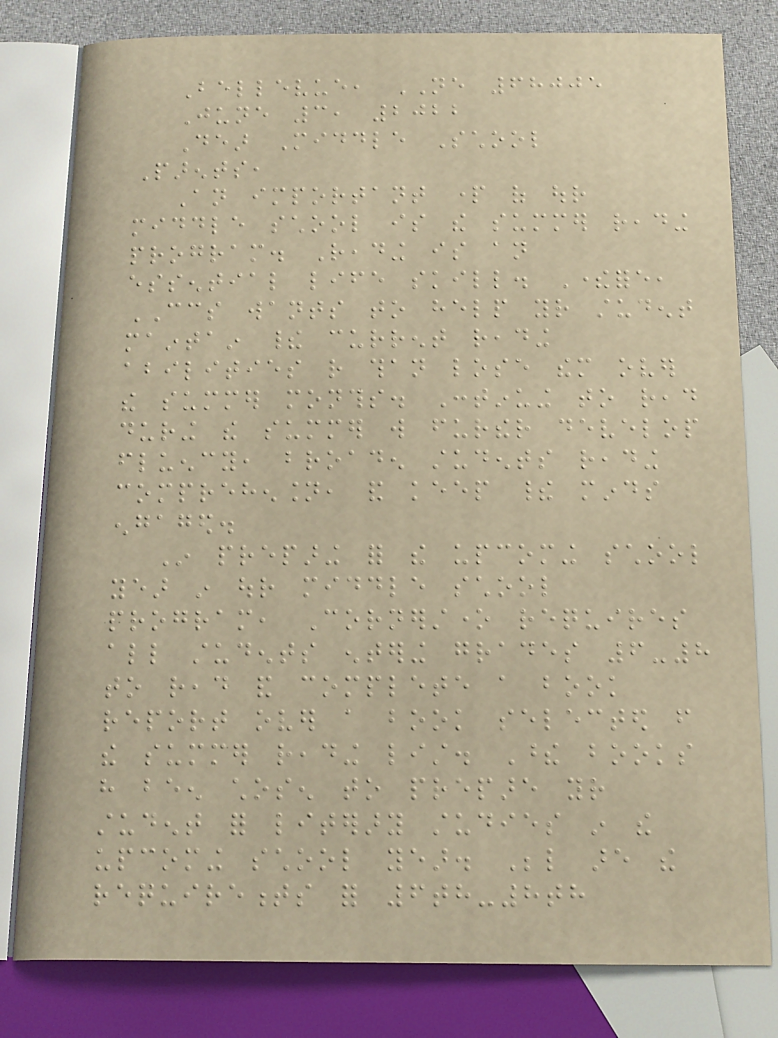Bellevue, NE 68005
June 3, 2022
Dear Middle School
Parents,
An important part of our
middle school is the summer reading
program. Reading is an
essential life skill. Therefore,
CCS wants to help your student
maintain their current reading
abilities rather than lose them over
the summer months. Continuing to read
during the summer will further develop
fluency, broaden students reading
comprehension, and keep their minds
engaged.
In preparing for the upcoming school
year in our middle school
program, Cornerstone requires
all students entering grades 6-8
to read and complete a book
report over a book selected from
the summer reading list. These books
have been chosen to prepare your
student for literary studies in the
upcoming school year. Below are the
requirements for 6th-8th
